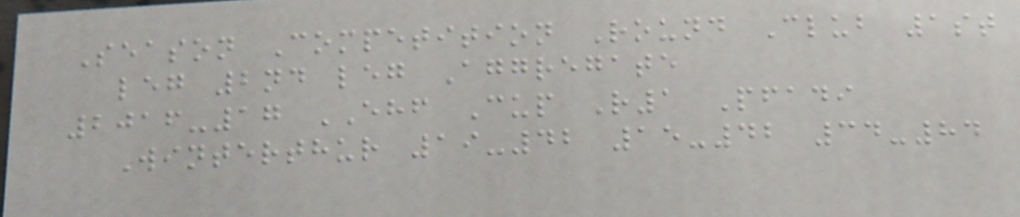Season Competition Round Club 1st
leg 2nd leg Aggregate
2016-17 EHF Cup R1 Pfadi
Winterthur 19-42 15-42 34-84
